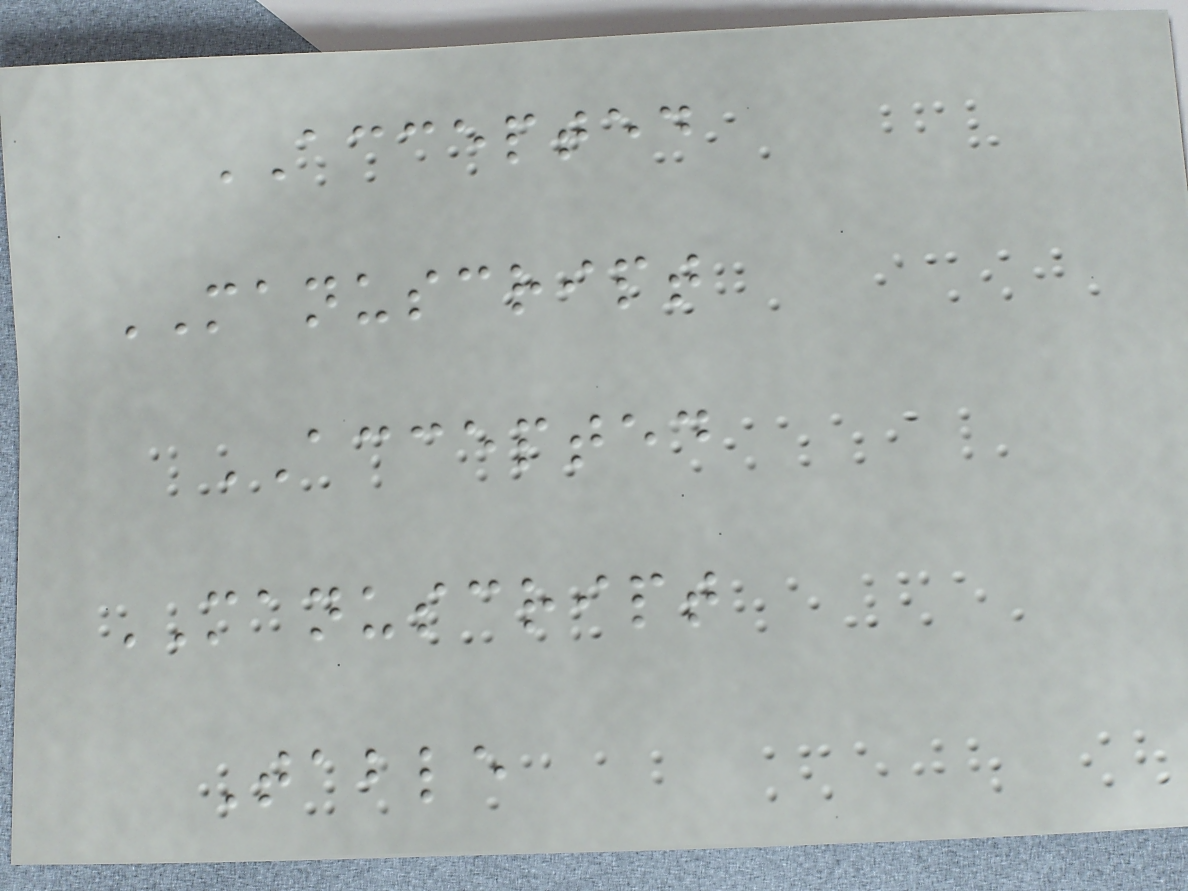ACCEPTED
MANUSCRIPT
ACCEPTED
MANUSCRIPT
Table
